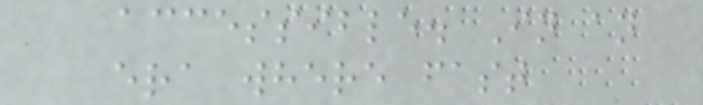accessible. In an
era where fast
